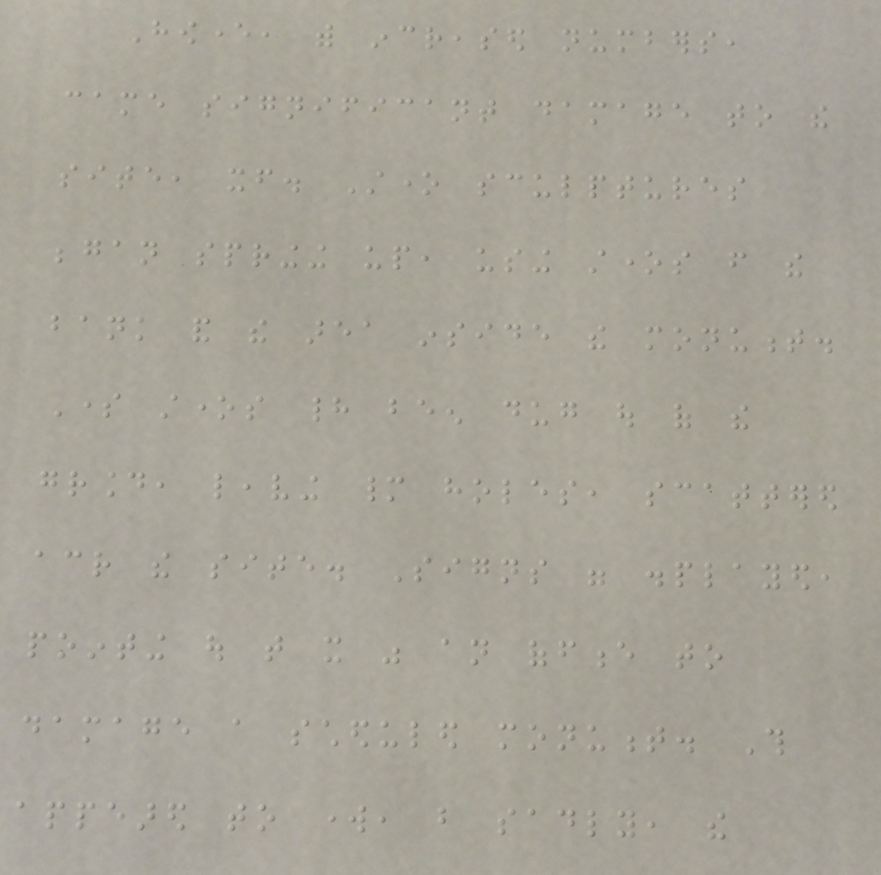However, with increased numbers,
came significant damage to the
site, itself. Stone sculptures
began springing up, using stones from the
bank and the area inside the monument.
Some stones had been dug out of the
ground, leaving many holes, scattered
across the site. Signs were displayed,
pointing out that it was an offence to
damage a scheduled monument. This
appeared to work, but sadly, the
